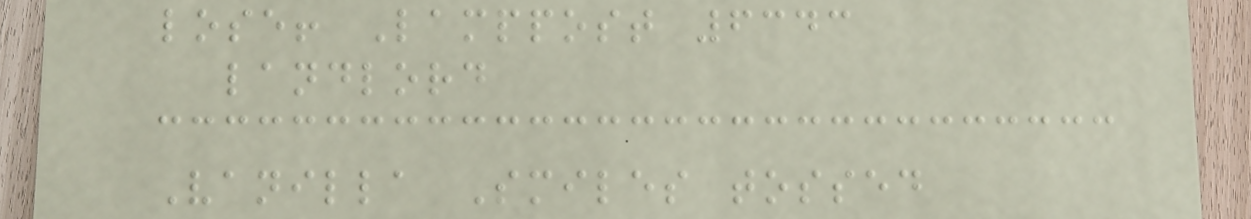lose! Lamppost 6343
landlord
Vanilla Smiles tossed
